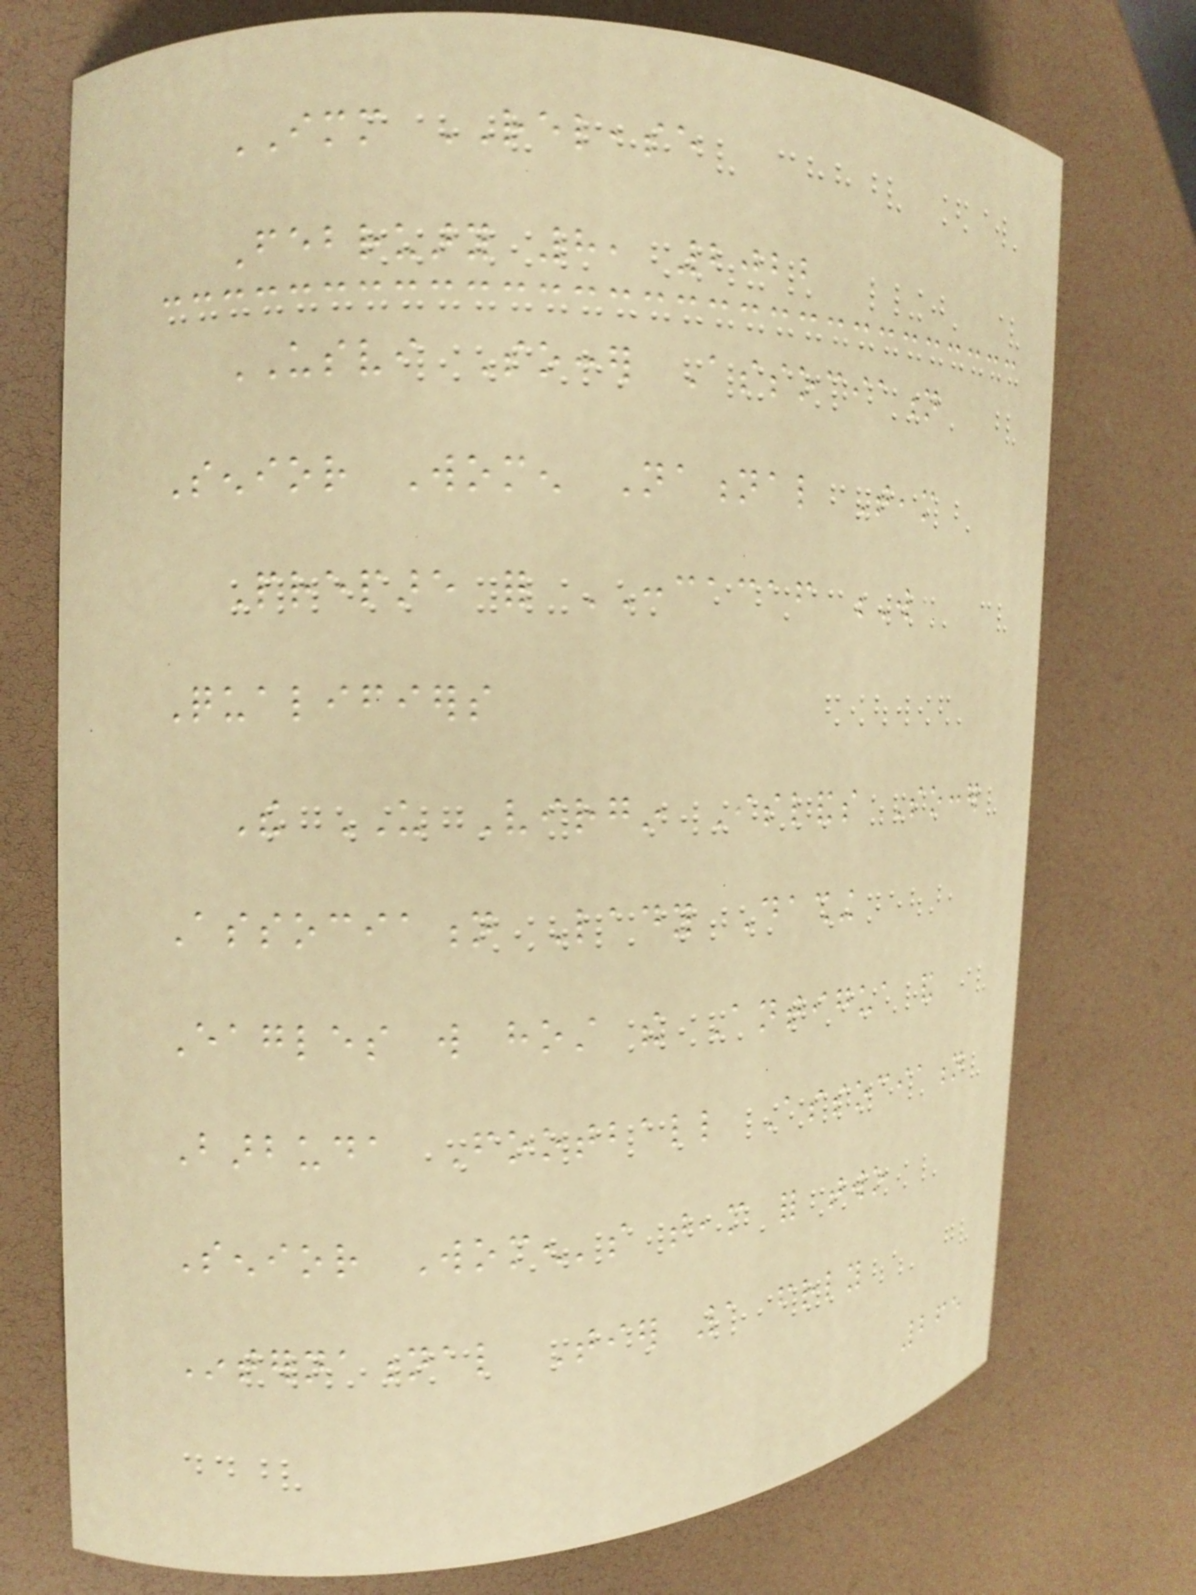IMMEDIATE RELEASE
February 8, 2022
USVI Soccer Association
Senior Women National Team
Prepare for CONCACAF W
Qualifiers
The US Virgin Islands Soccer
Association Lady Dashing
Eagles will host the Antigua and
Barbuda Football Association
Senior Women's team for two
International Tier 1 friendly
265
